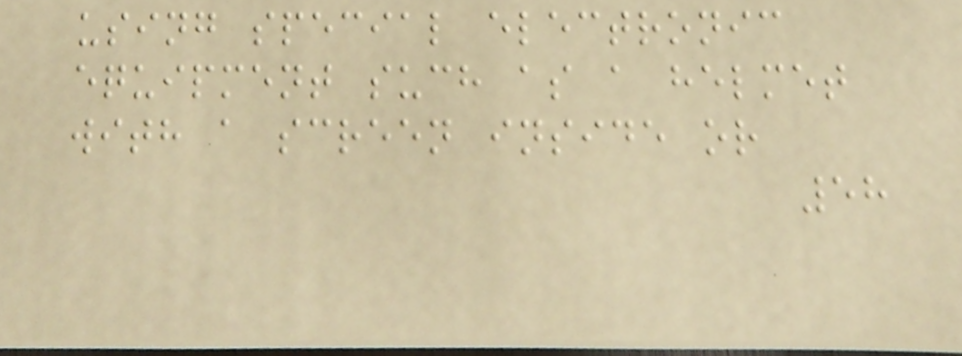using special electronic
equipment such as a helmet
with a screen inside or
58
